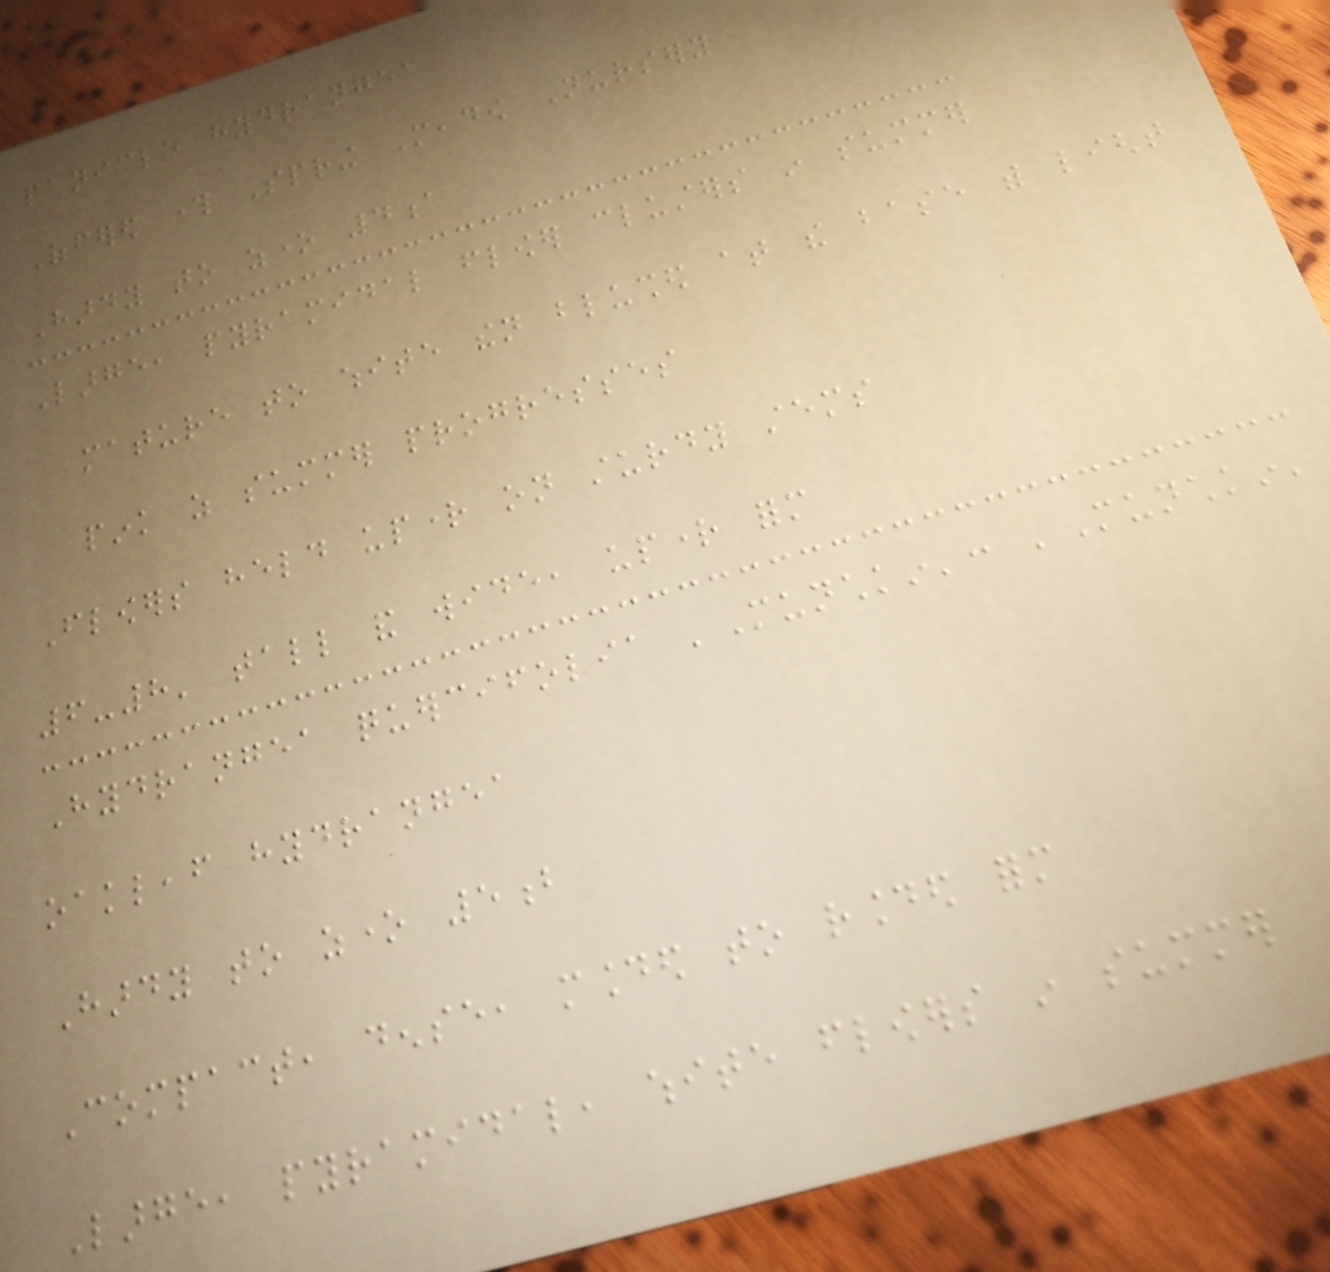panicle hydrangea
Offered through Spring Meadow Nursery
Hardy to zone 4a
Large, pyramidal flower clusters in summer
mature to white then blushed at the base with light
pink as summer progresses
Flowers held upright on sturdy stems
6-8' tall and wide, upright form
Hydrangea quercifolia 'Munchkin': 'Munchkin'
oakleaf hydrangea
Hardy to zone 5b
Compact, dense, mounded to rounded form
Large, pyramidal, white flowers in summer
